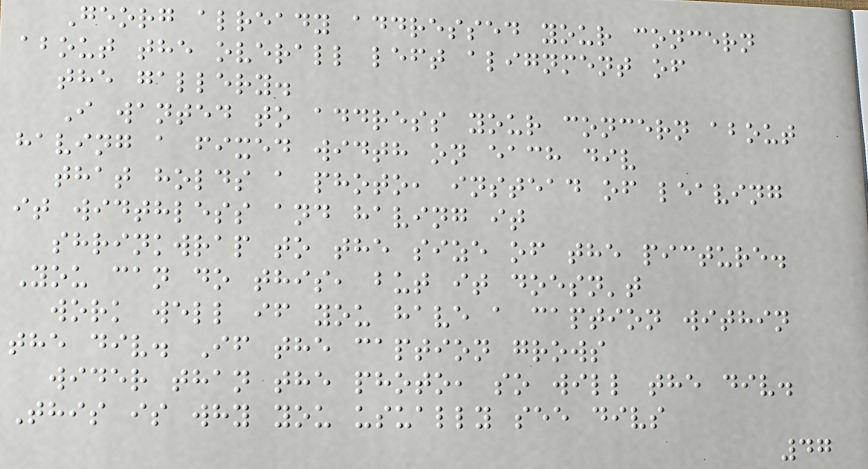Georg already addressed your concern
about the overall left alignment of
the gallery.
I wanted to address your concern about
having a fixed width on each div
that holds a photo, instead of leaving
it widthless and having it
shrinkwrap to the size of the picture.
You can do this, but it doesn't
work well if you have a caption within
the div. If the caption grows
wider than the photo, so will the div.
This is why you usually see divs
47
